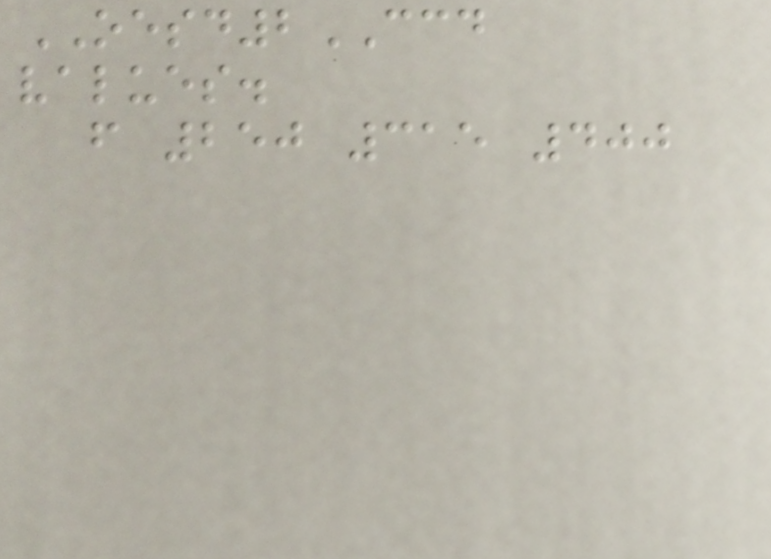OESD2CCD
values.
f 250 315 400
